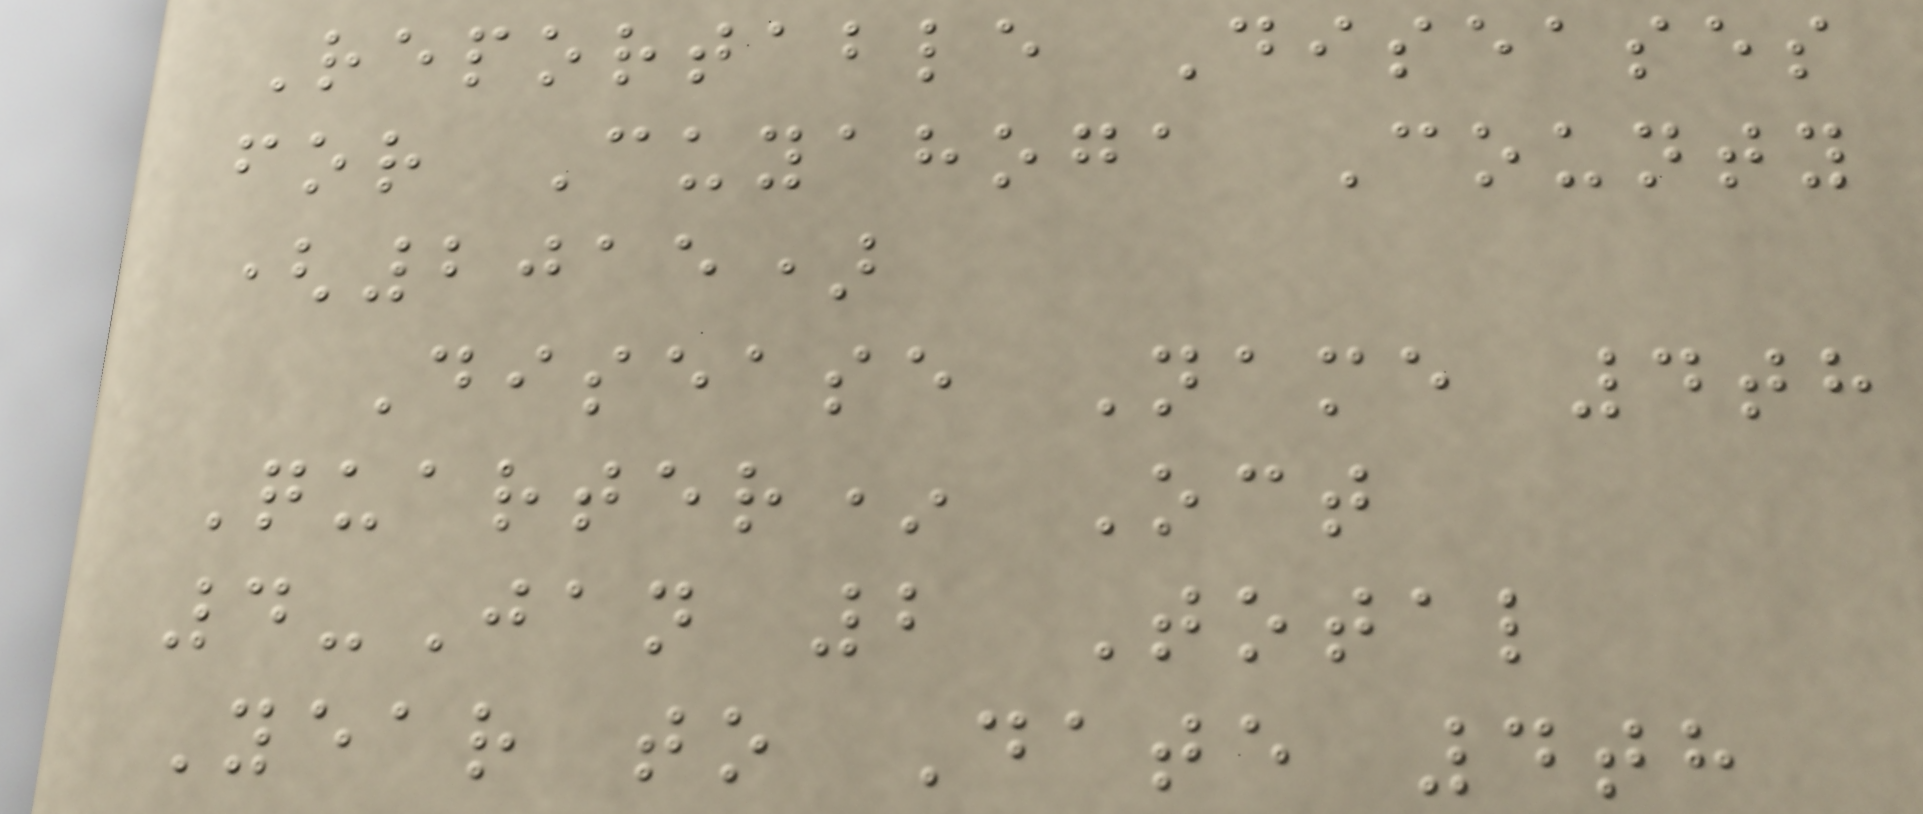Reportable Diseases
for Cuyahoga County
(2015)
Disease Name 4th
Quarter* Oct
4-Jan 2 Total
Year to Date 4th
